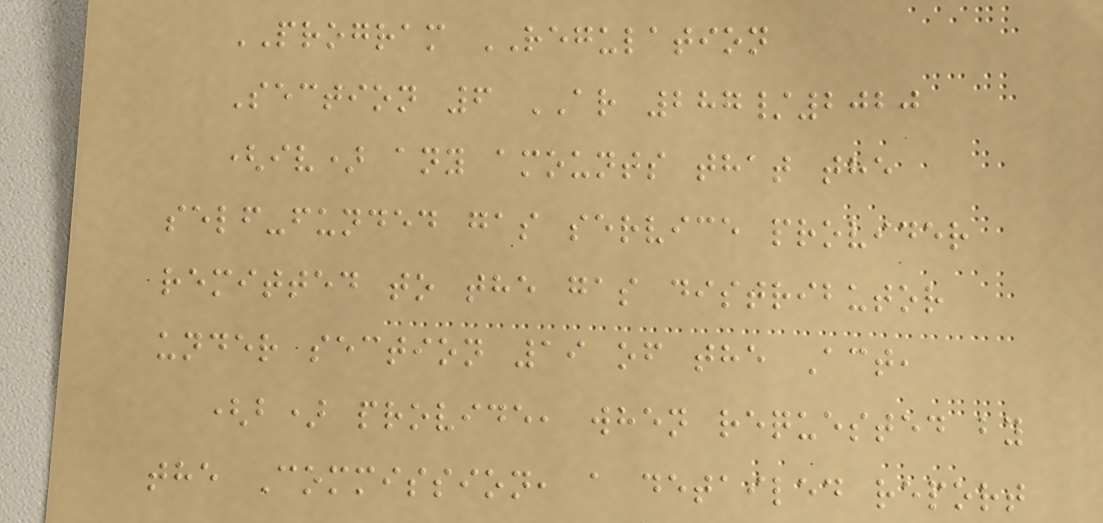PROGRAM REGULATION
Section 6 AR 287/2020
(iv) any amounts that the
self-funded gas service provider
remitted to the gas distributor
under section 19 of the Act,
(b) provide, when requested by
the Commission, a detailed report
